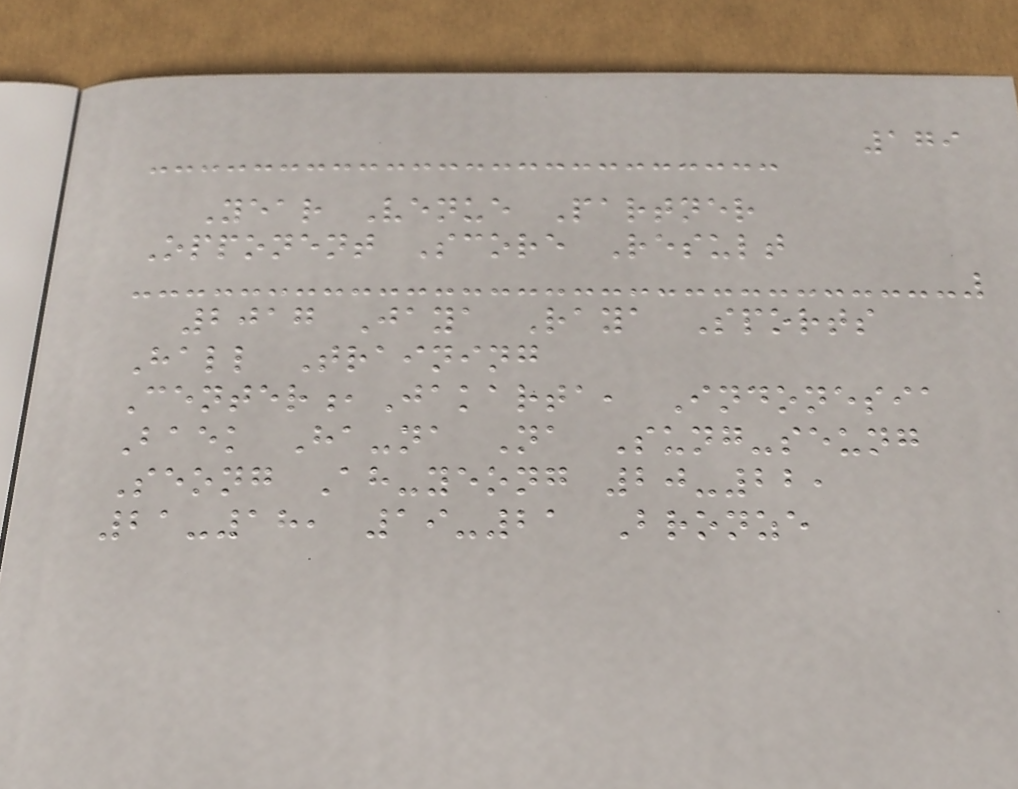179
Year Venue Partner
Opponent Score Result
2017 Jaya Raya Sports
Hall Training
Center,Jakarta, Indonesia
Baek Ha-na Na Sung-seung
Seong Ah-yeong 20-22,
21-18, 19-21 Bronze
